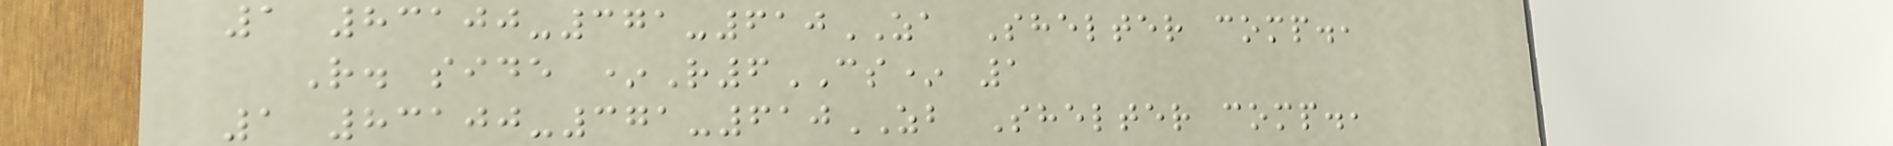1 83100-371-610ZA Shelter comp.,
R. side *R6CS* 1
1 83100-371-610ZB Shelter comp.,
